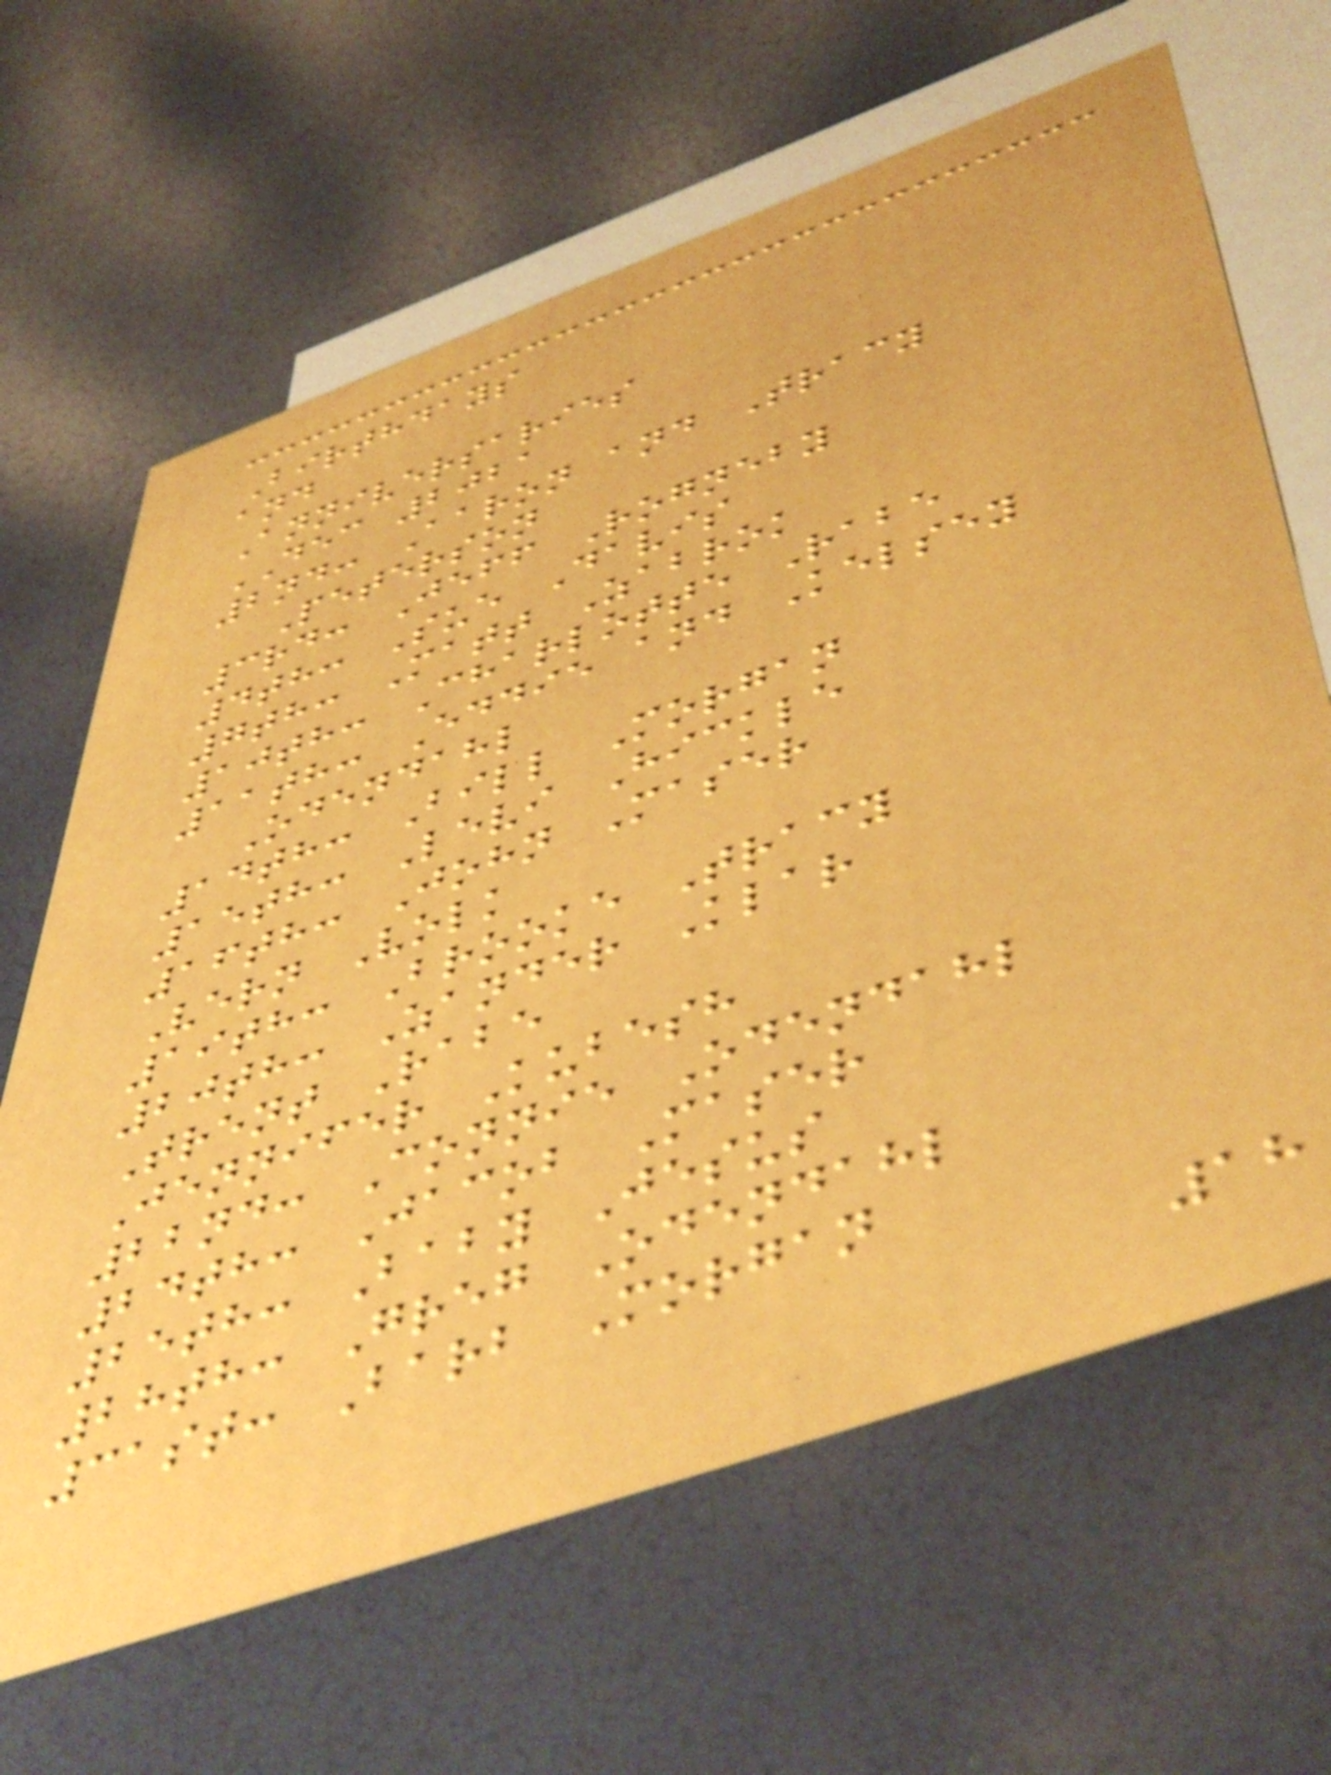Birthdays
and
Anniversaries
DEC 2021
2nd: Aaron and Tracy
Peterson
3rd: Jeff Rogneby
4th: Sue Davis
7th: Matt Zabrok
10th: Charlotte Rabe
11th: Eddie and Kelsey
Odendahl
14th: Bill Morgan
15th: Levi Hickle
16th: John Maser
Vern Volk
19th: Brooke Tracy
20th: Zander Klar
Trent Rabe
Jennifer Kubesh
22nd: Connie Odendahl
24th: Jacob Maser
25th: Baby Jesus
28th: Greg Odendahl
31st: Barb Morgan
18
